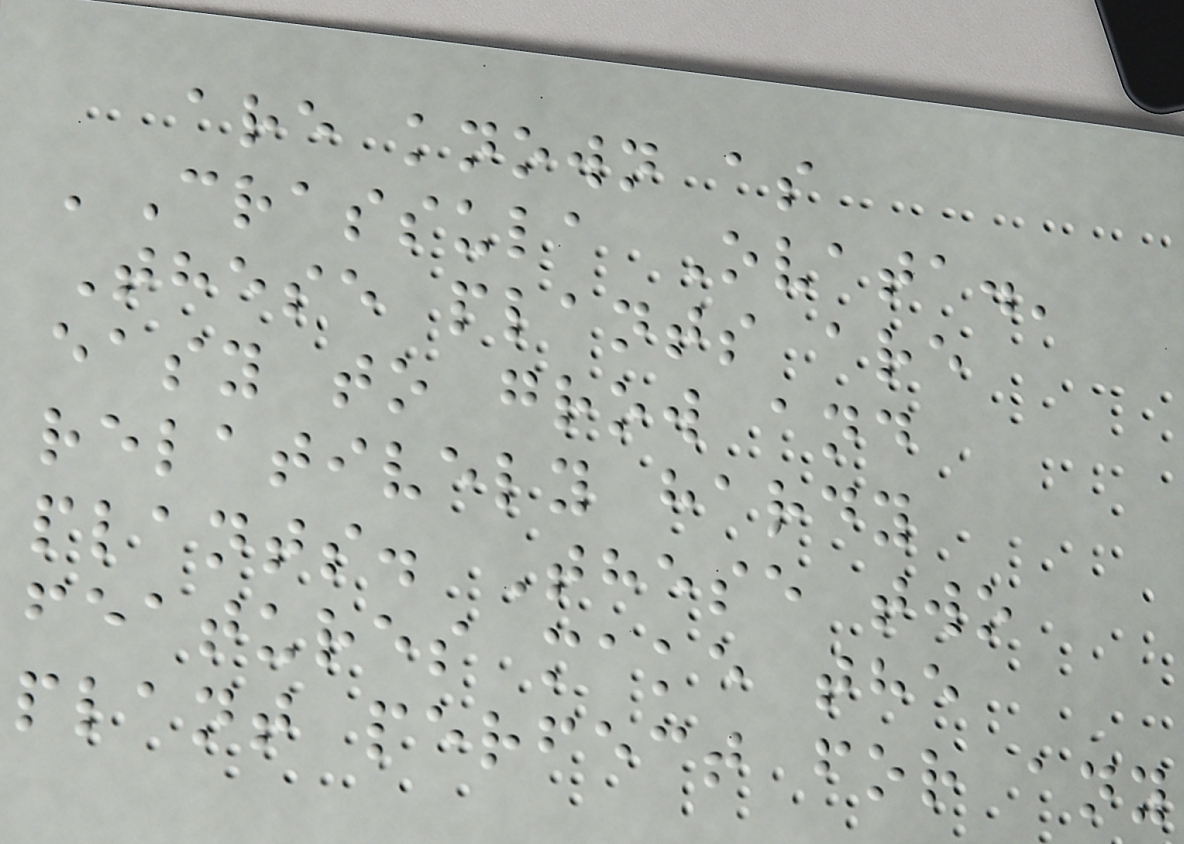are known as
'Crassula Ovata.'
These plants are
easy to grow and
relatively hardy
plants. These two
features make the
plant perfect for any
